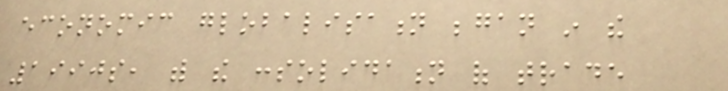economic globalisation began in the
1990s, with the consolidation of trade
